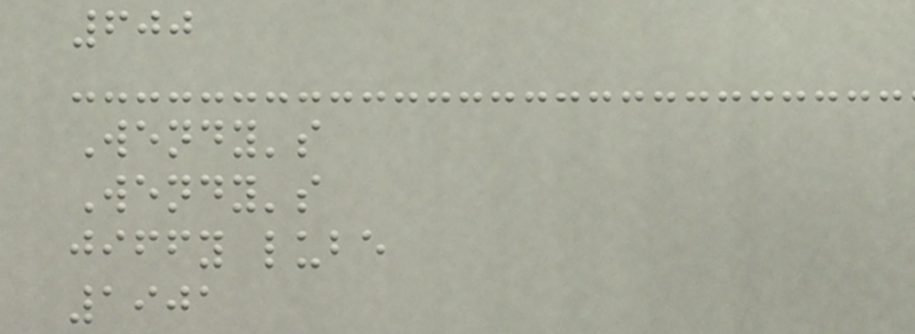600
Wendy's
Wendy's
jiffy lube
1901
